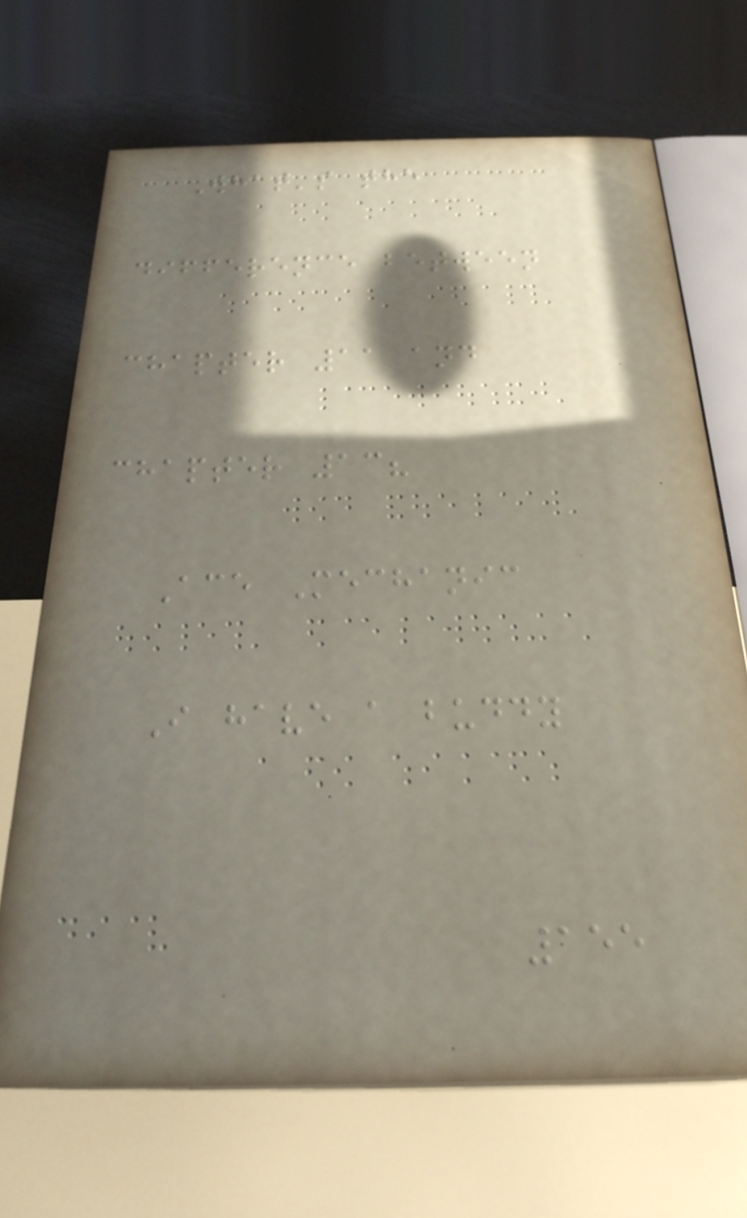What's the
difference between
chapter 11 and
chapter 13?
Ace Mechanic
I have a buddy
155
